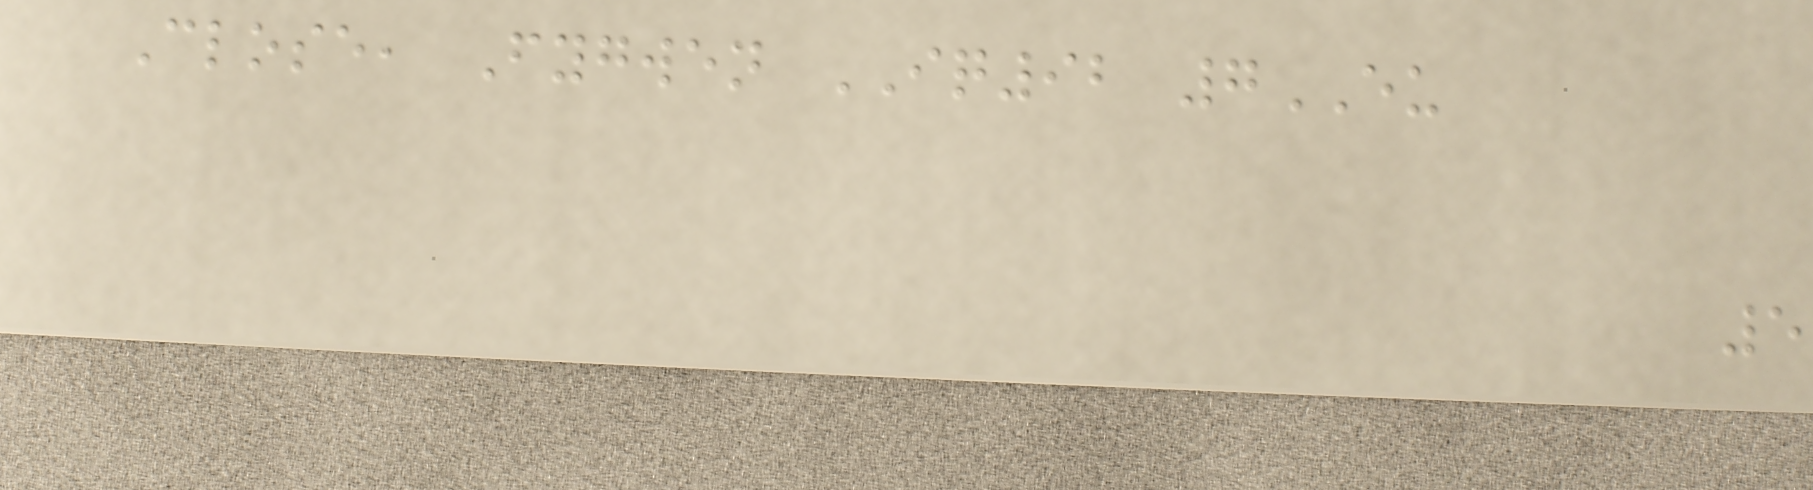Close, Fygwen IQ92 7EU
5
